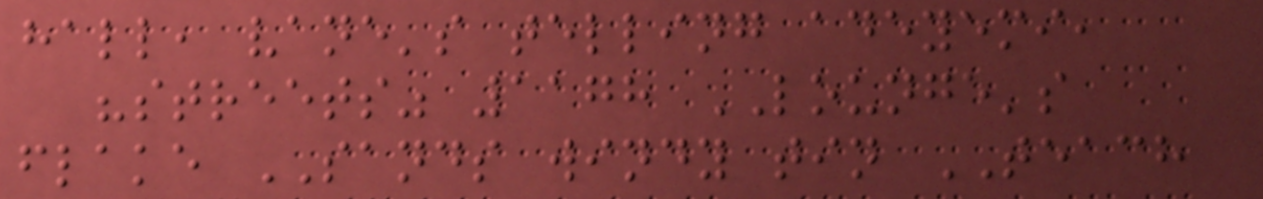hall, vane's telling adeyemi,
"streets" 1178 LOUNGE's
flake SANDS windy tin TEACH
